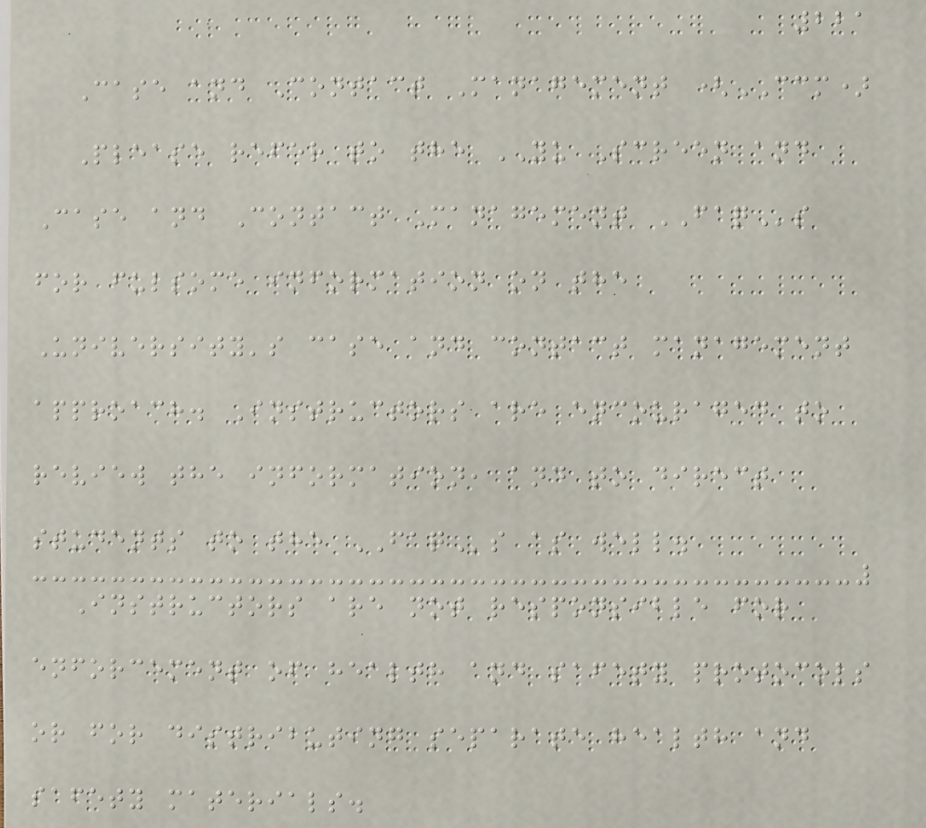221
Case and Contact Management (CCM)
Please refer to the YU Screen and
Case and Contact Management FAQs
for fulsome information on the
University's case and contact management
approach. Instructors are encouraged to
review the information, and to direct
students to the FAQs as well.
Instructors are not responsible for
enforcement of health and safety protocols
or for distributing separate health and
safety materials.
